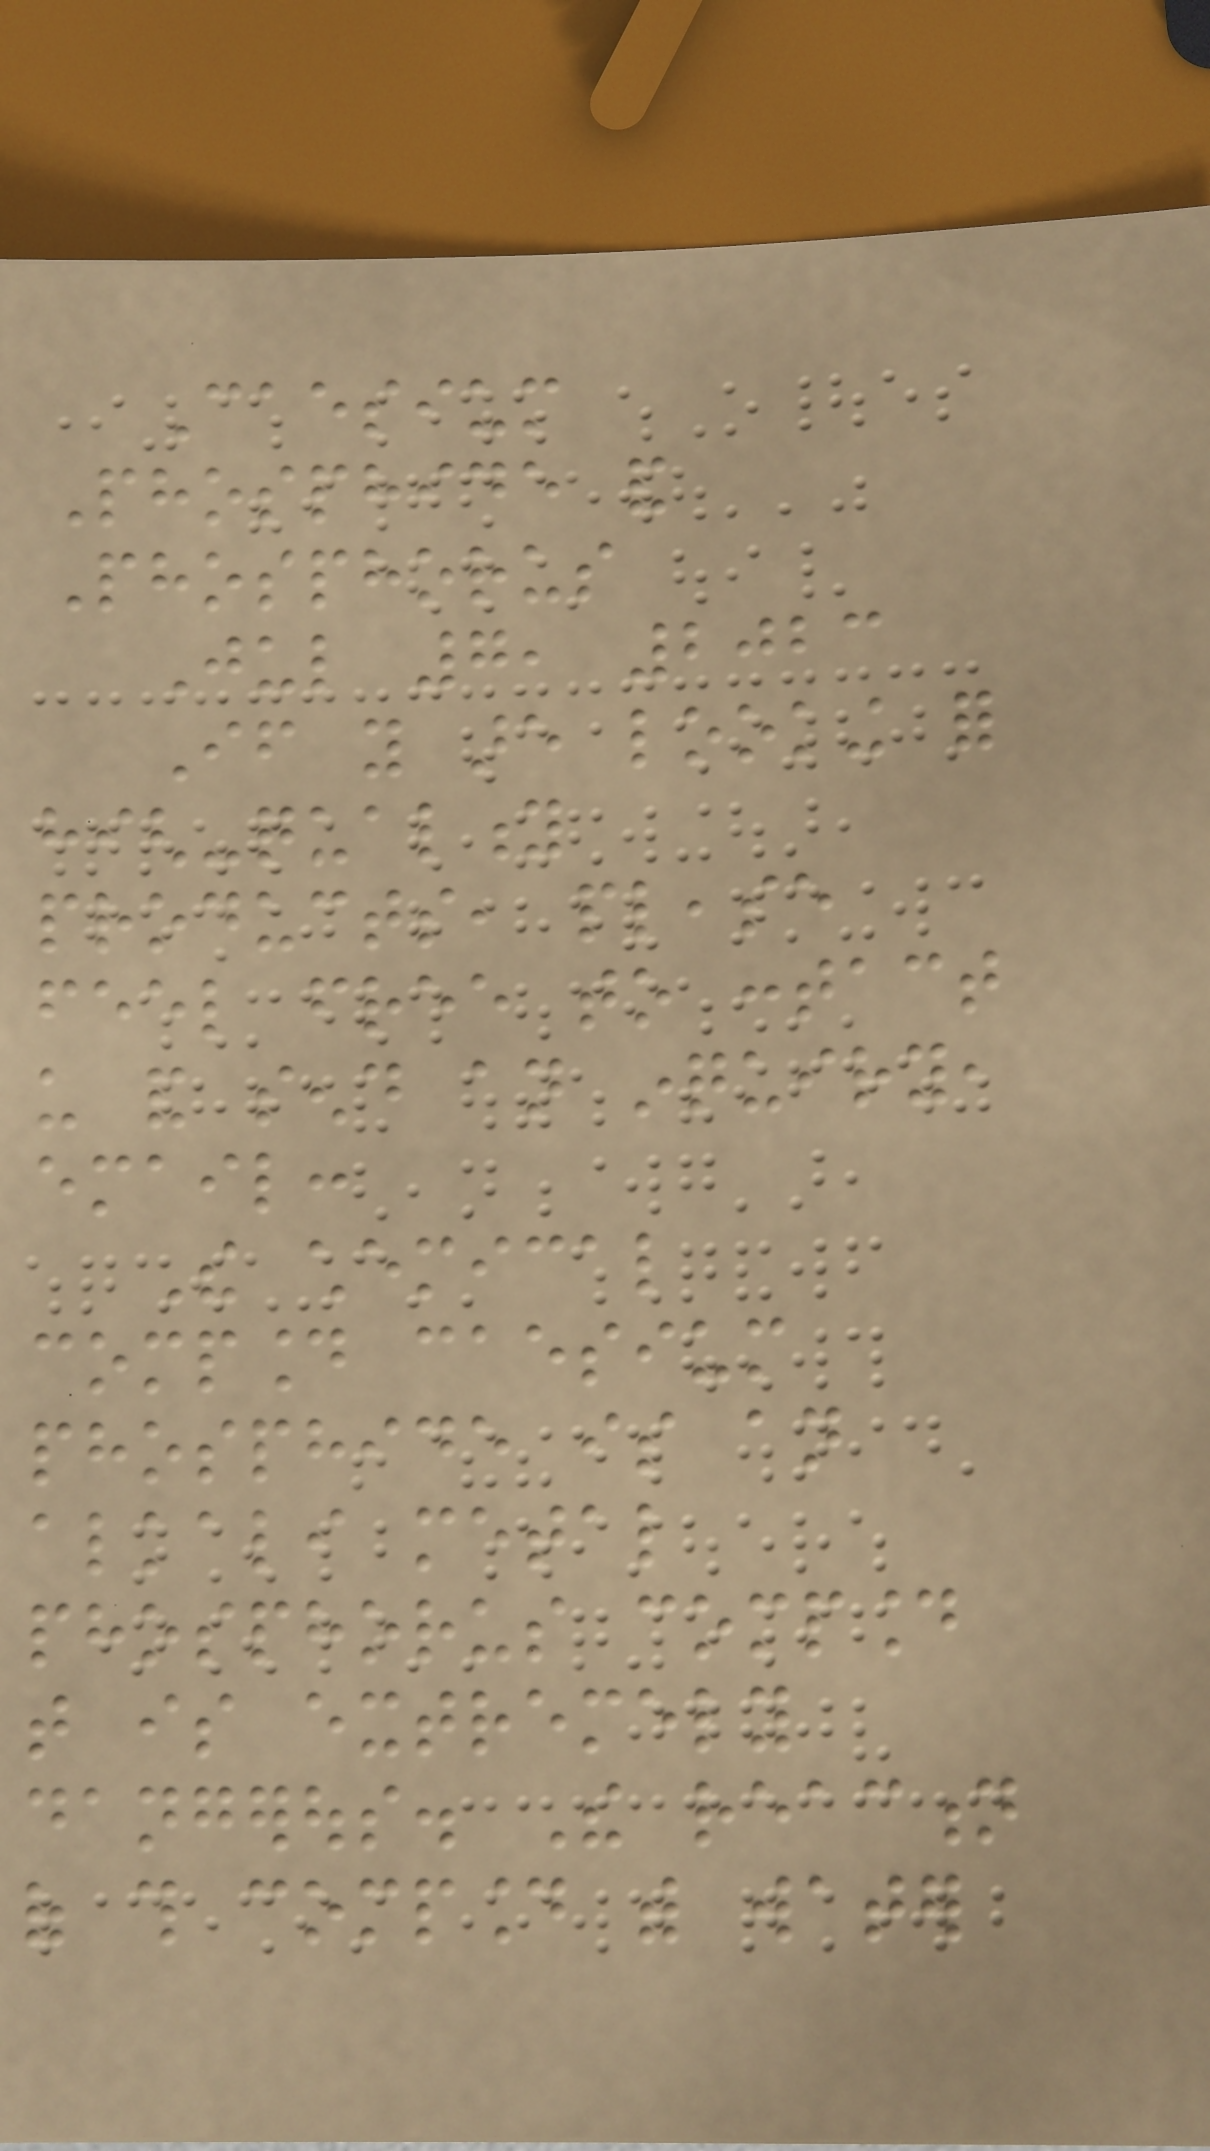Caesium
Phosphide and
Phosphorus
Jul 7, 2023
If you are looking for
high-quality
products, please
feel free to contact
us and send an inquiry,
email:
The chemical
compound caesium
phosphide is an
alkali metal
phosphorus compound
that is extremely
dangerous. The reaction
of this compound with water
